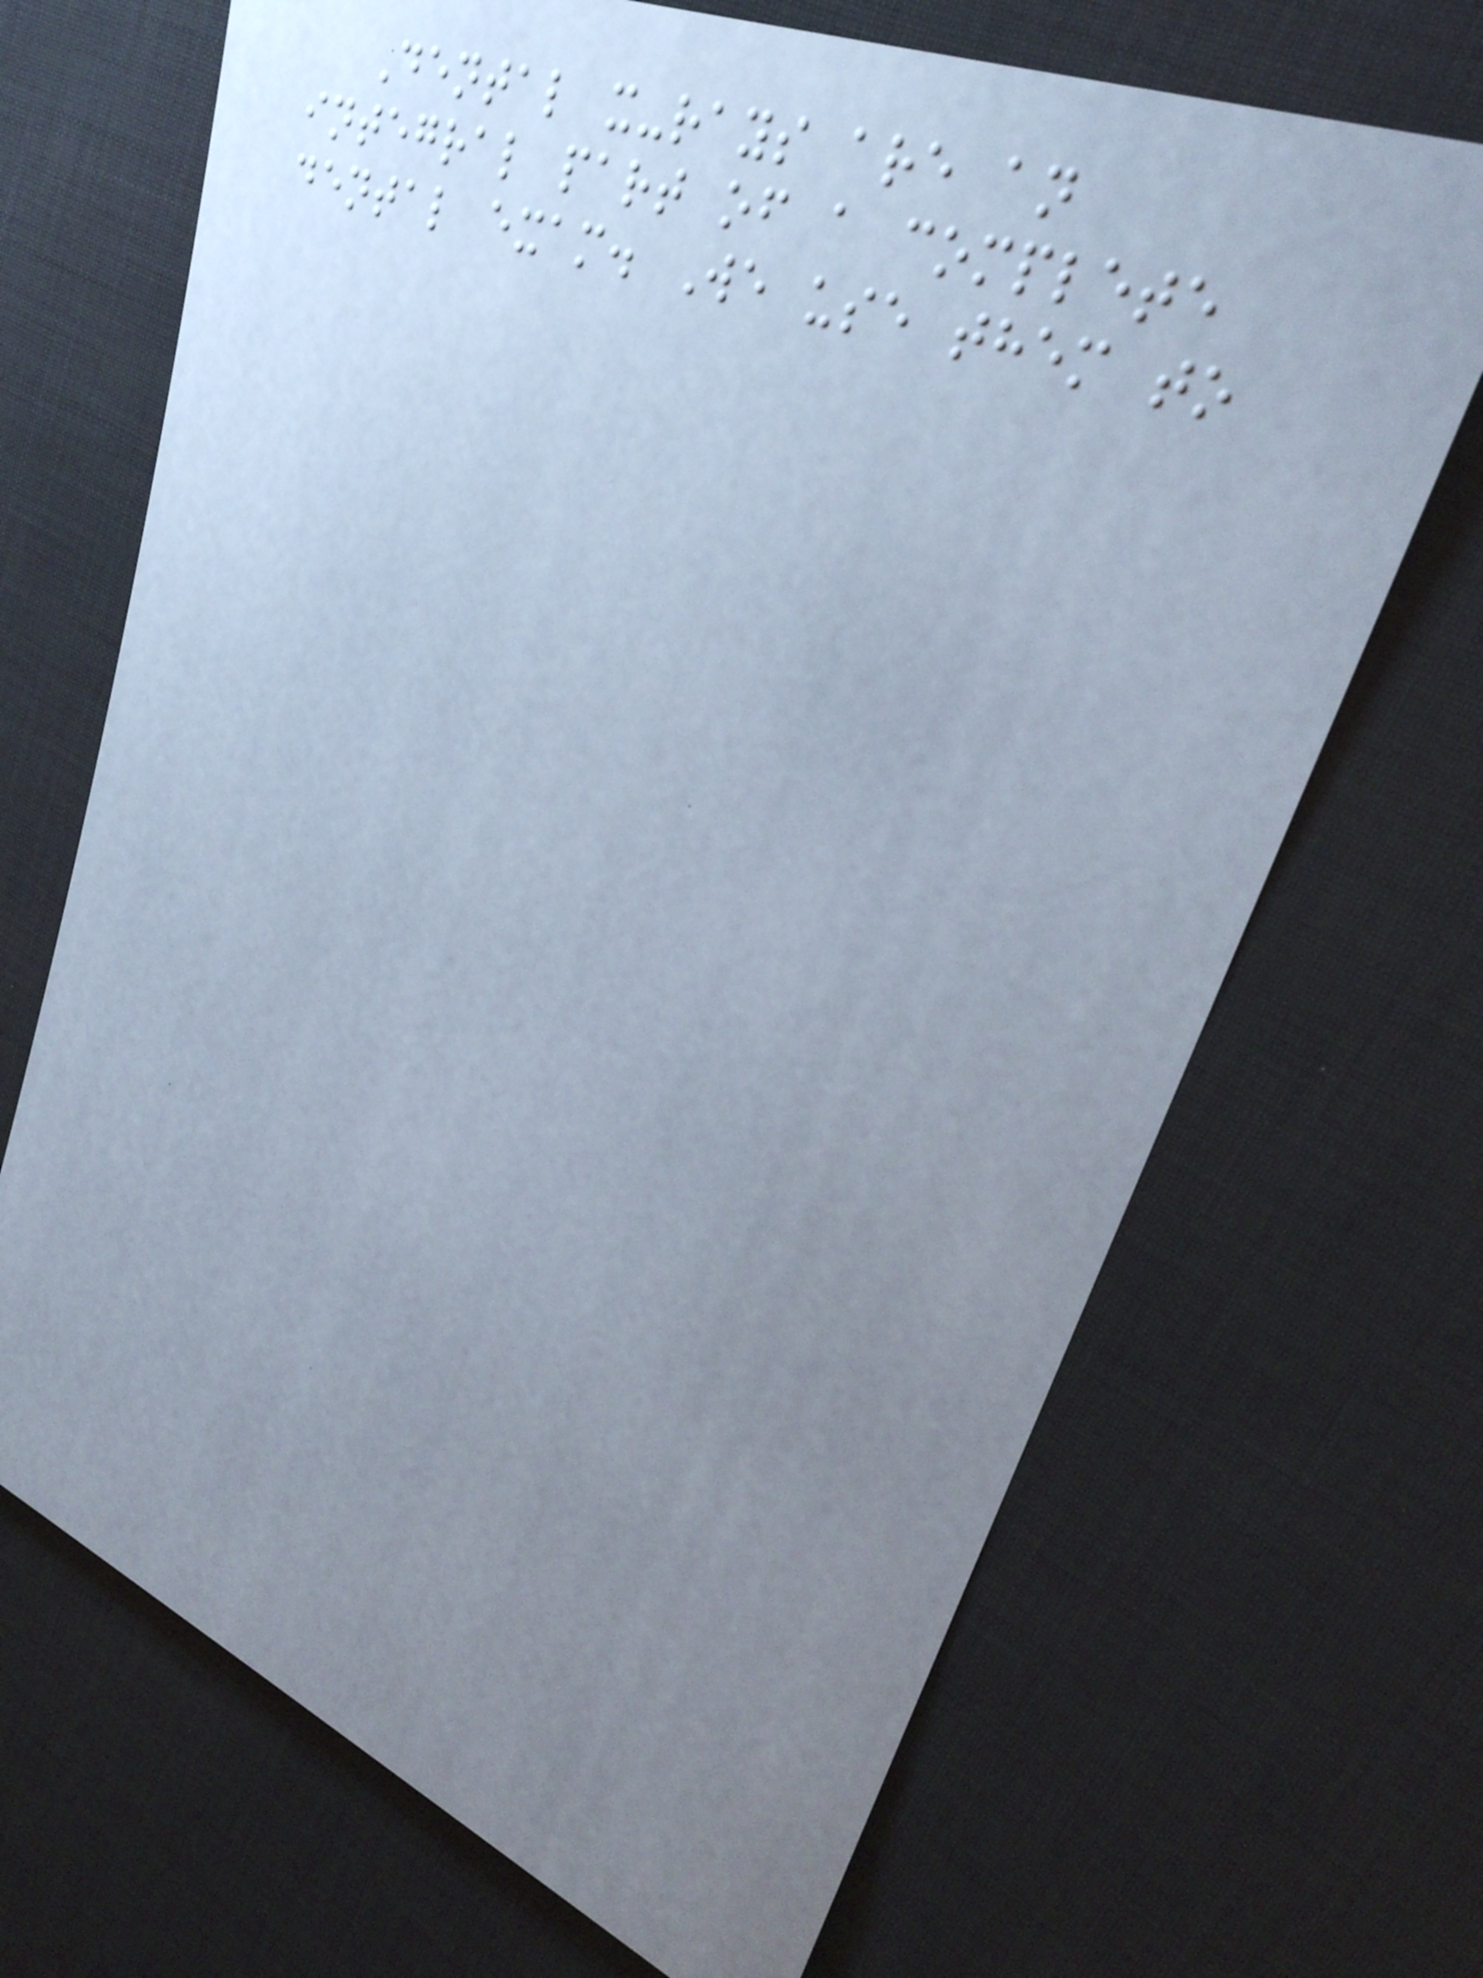Dental x-rays are an
integral part of a complete
dental exam. We use them to
